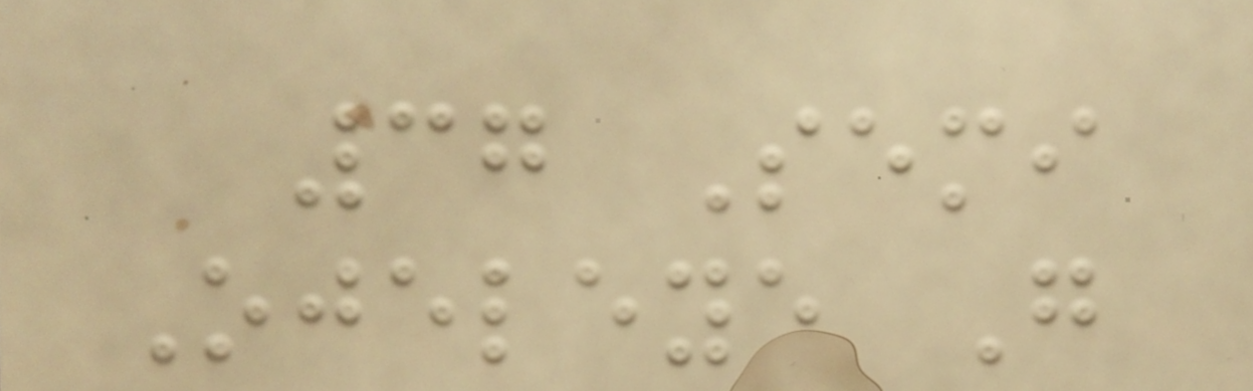37 Semi
Ojeleye G
